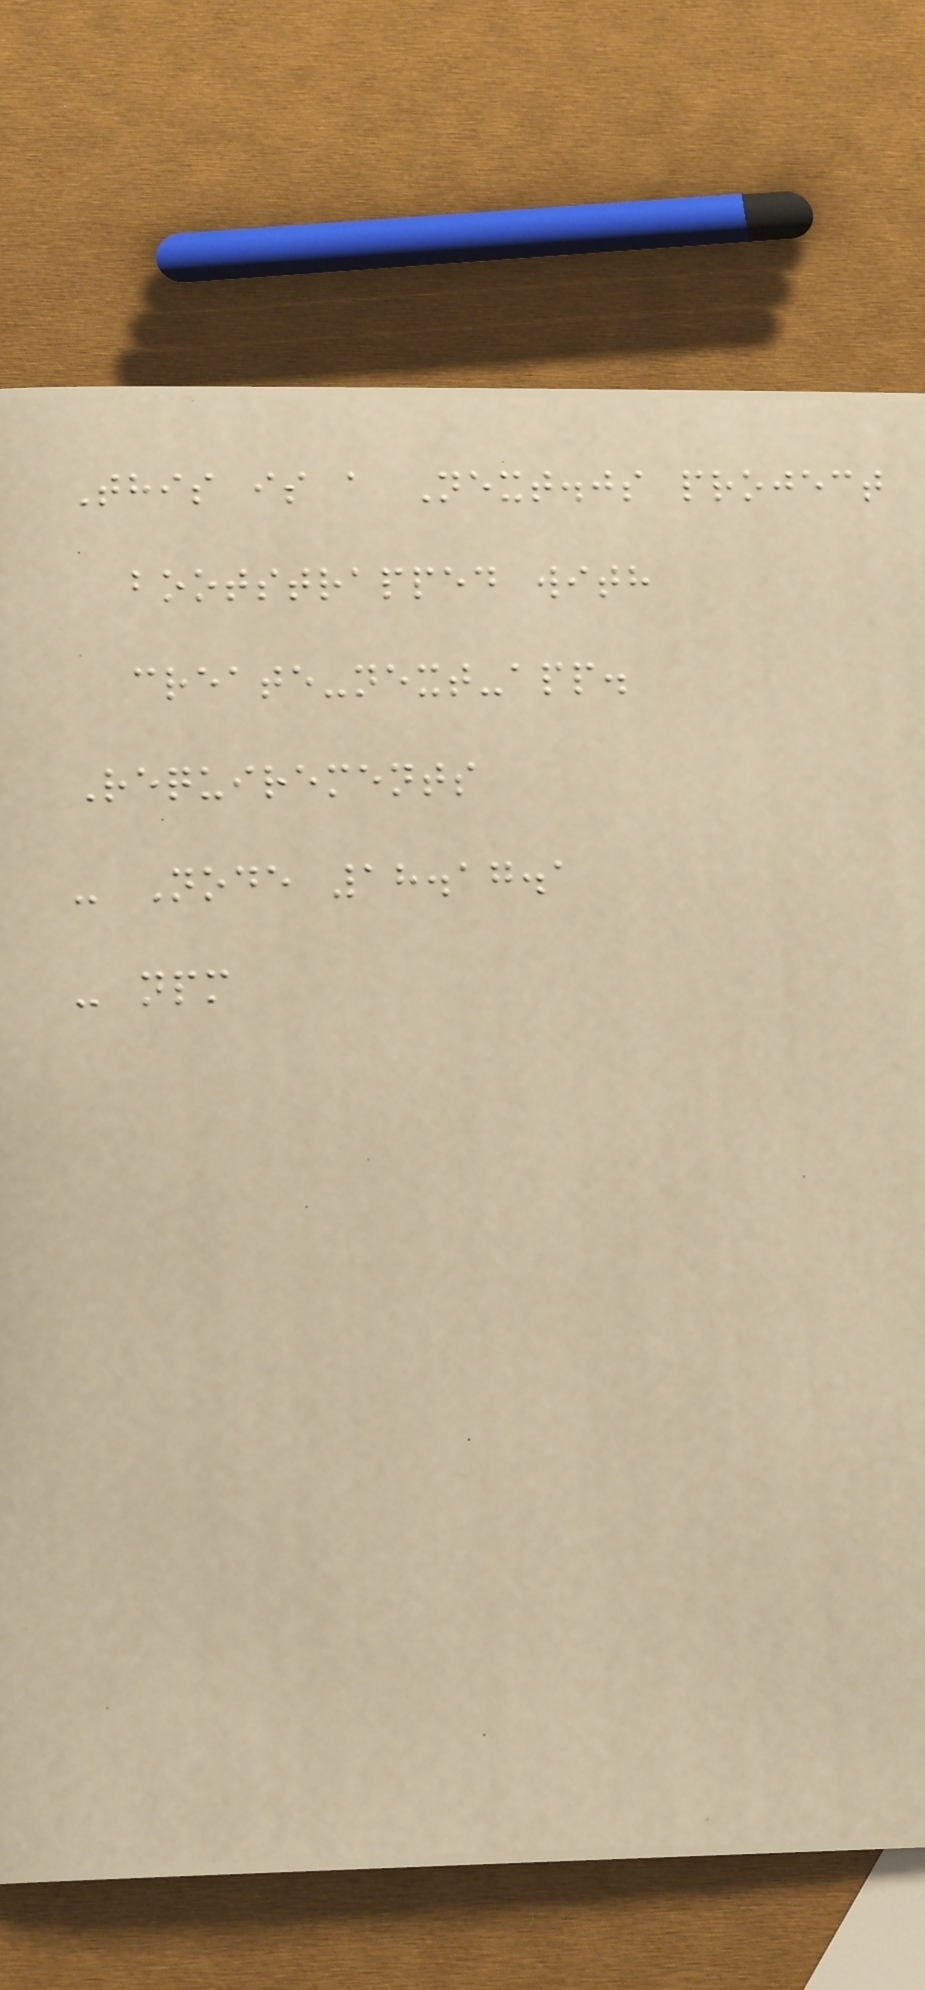This is a Next.js project
bootstrapped with
create-next-app.
Requirements
- Node 18.17.1
- npm
